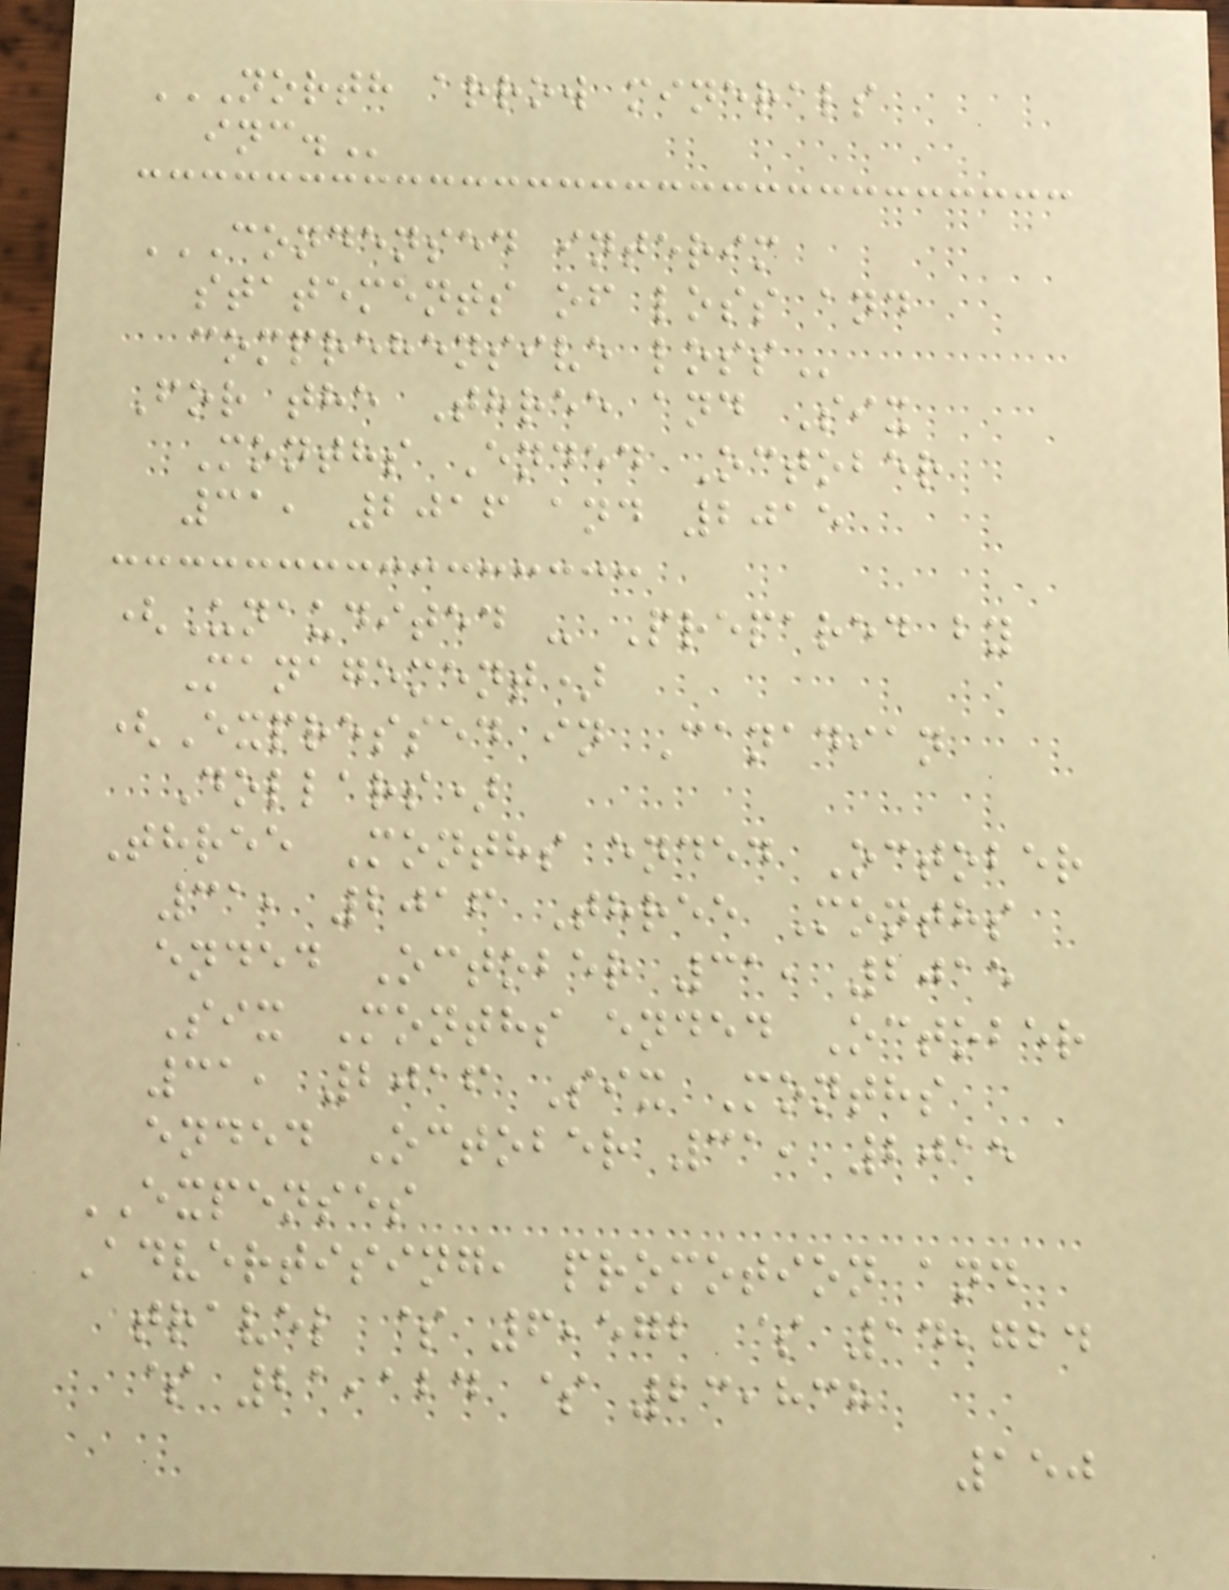NORTH ARROW MINERALS
INC.
CONDENSED INTERIM
STATEMENTS OF LOSS AND
COMPREHENSIVE LOSS
For the Three and Six
Months Ended October
31, 2016 and 2015
(Unaudited - Prepared by
Management)
(Expressed in Canadian
Dollars)
Three Months ended October
31, 2016 Three Months
ended October 31, 2015
Six Months ended October
31, 2016 Six Months
ended October 31, 2015
EXPENSES
Advertising, promotion and
travel $ 6,572 $ 14,724
$ 21,124 $ 23,838
150
